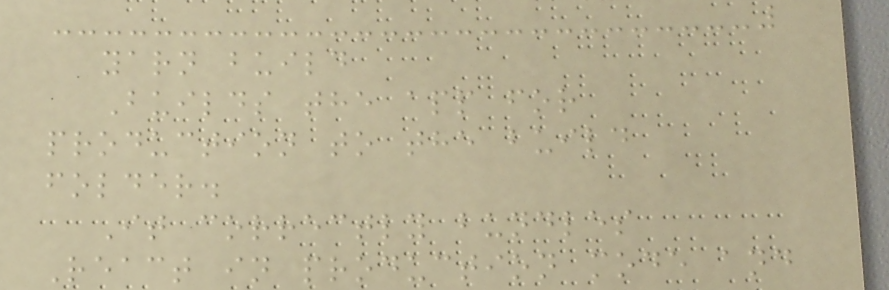yarn build
Builds the app for
production to the build
folder.
It correctly bundles
React in production mode and
